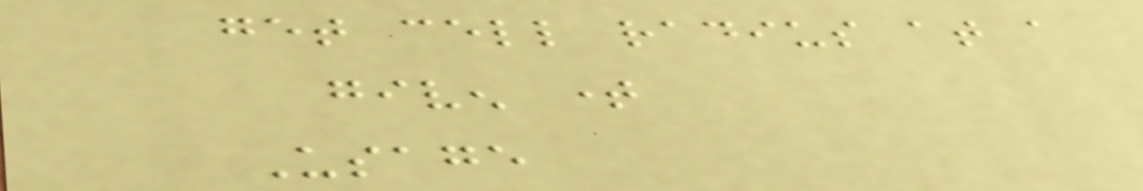get cell radius at a
given time
Usage
